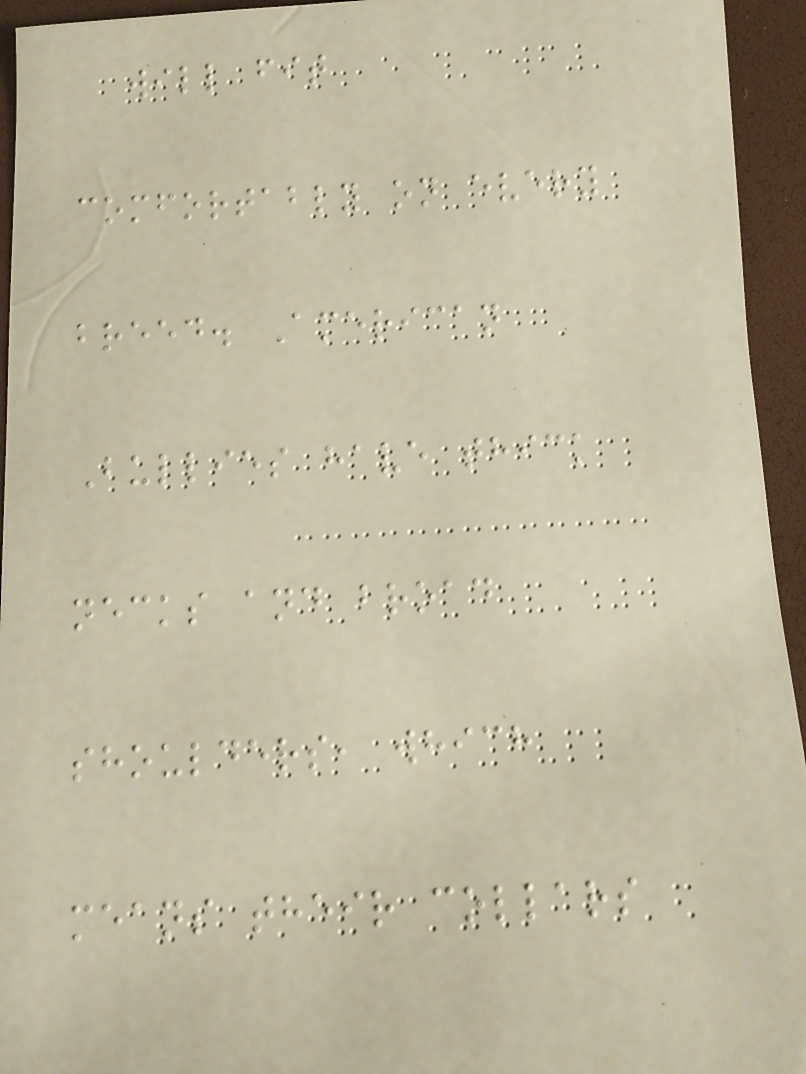will fit
comfortably on every
breed. American
Bullies have thick
necks and broad
shoulders, which
means their collars
